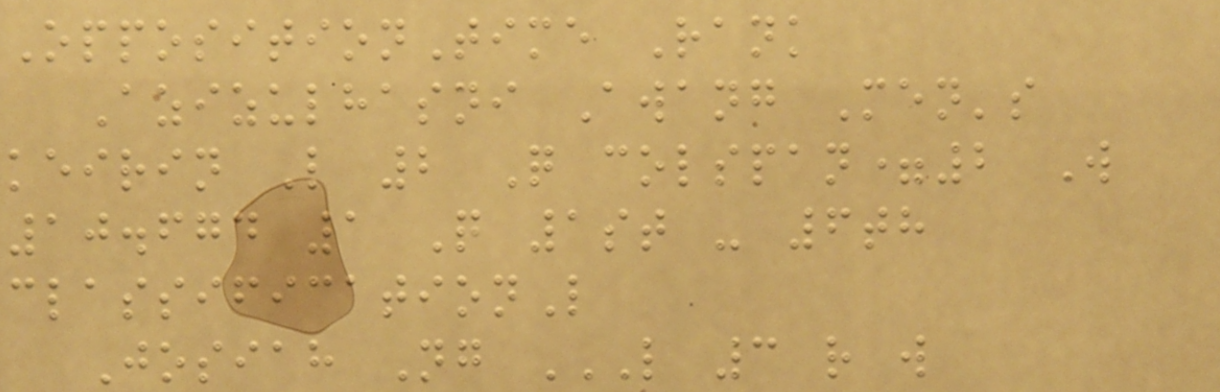OppositionTime Rank
Azizulhasni Awang Men's
keirin L 2 Q colspan=2 W
10.674 1 Q 1st - 6th
classificationL
Josiah Ng L 3 R W
